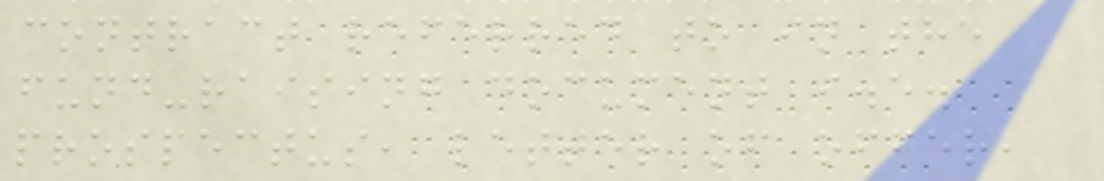contract referred to in the
fund-raising document i.e.
prospectus, letter of offer,
